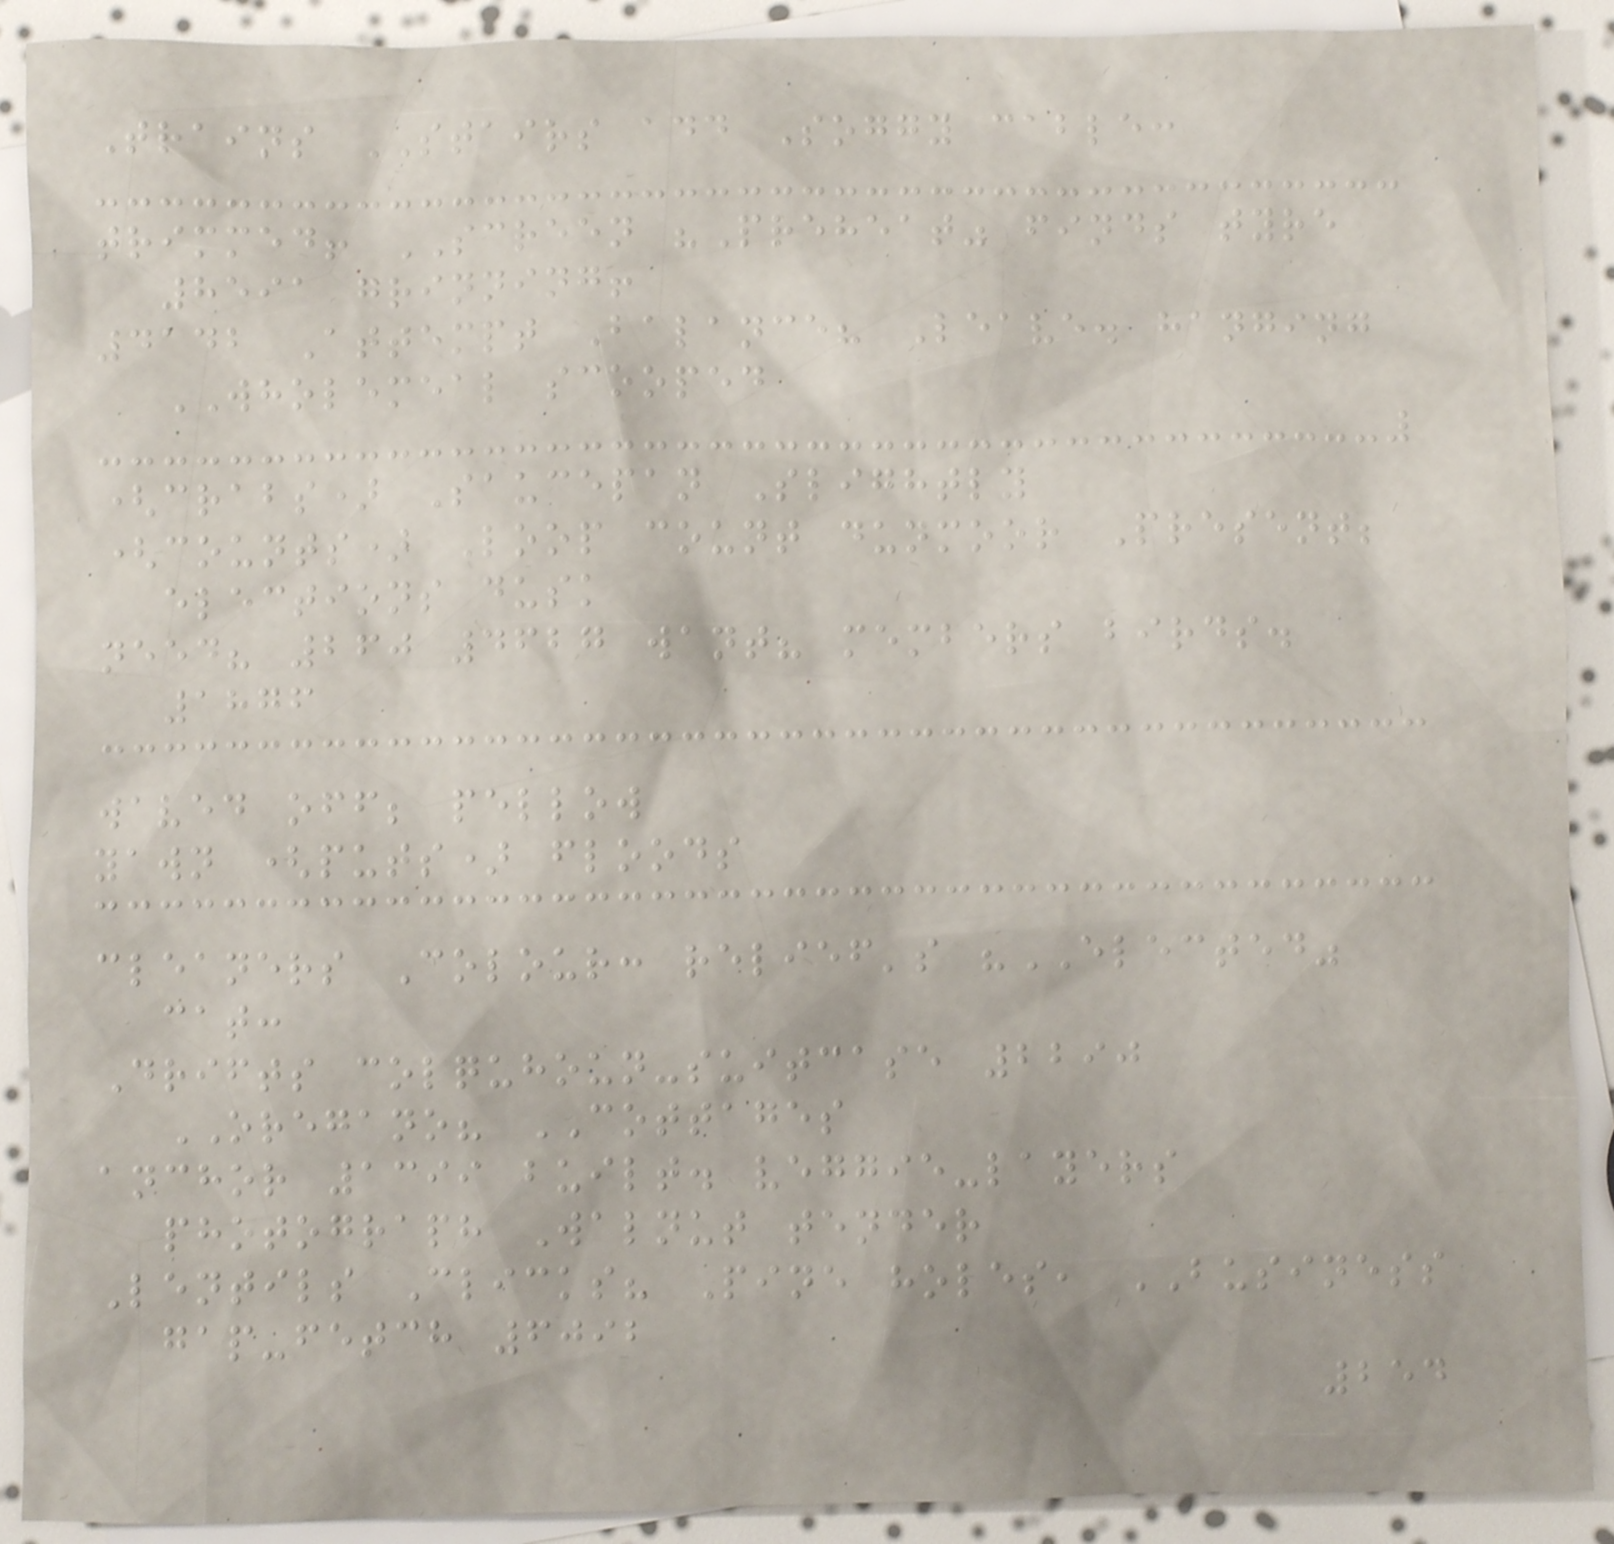Trains STAIRS add Soggy cable:
trimmed! SCREEN "Preheat" finds tyre
8591 grinning!
4142 Attempt Balance? Leave. hanging
WHOLEMEAL scooped
(crabs) Saucepan Slightly
(counts) Loop count dunmoor Present;
elections dusk
need? 260 4627 want? members birds.
1876
waved off; pellow
yawn (puts) floods
cleaners Colour: relief's "ELECTED"
cat:
Drifts colquhoun-suitcase 2290
OREGANO? COTTAGES
anchor 1399 built. veggie-layers
photograph Walnut tender
Lentils Clicks? Pine holes, BUSINESS
gap-fetch 6092
254
